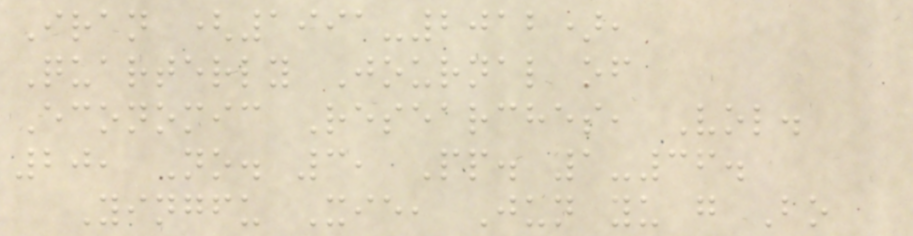Iran (1991-2012),
Quarterly Journal of
Economic Researches, Vol.
20, No. 3, Pp. 1-36.
Yingfu Xie, Jun yu g Bo
